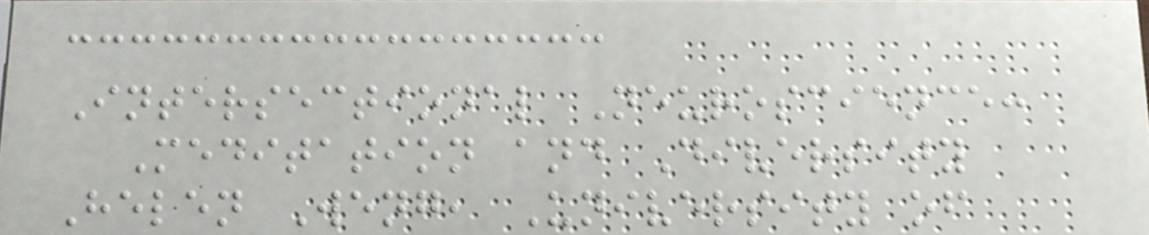Intersectional Neuroscience:
Meditation and Diversity
Helen Weng, University of
